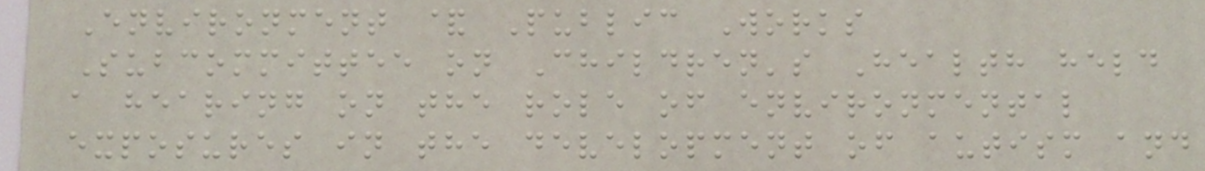Environment & Public Works
Subcommittee on Children's Health held
a hearing on the role of environmental
exposures in the development of autism and
